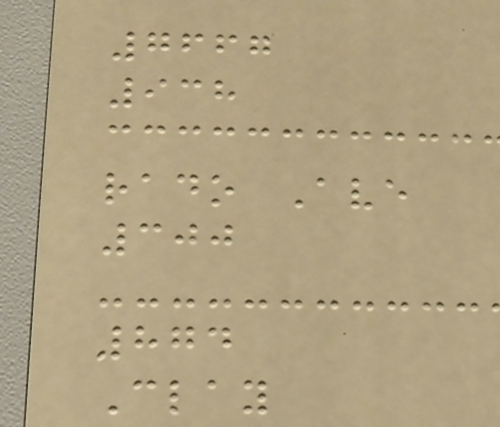7667
938
rado Ave
300
874
Clay
